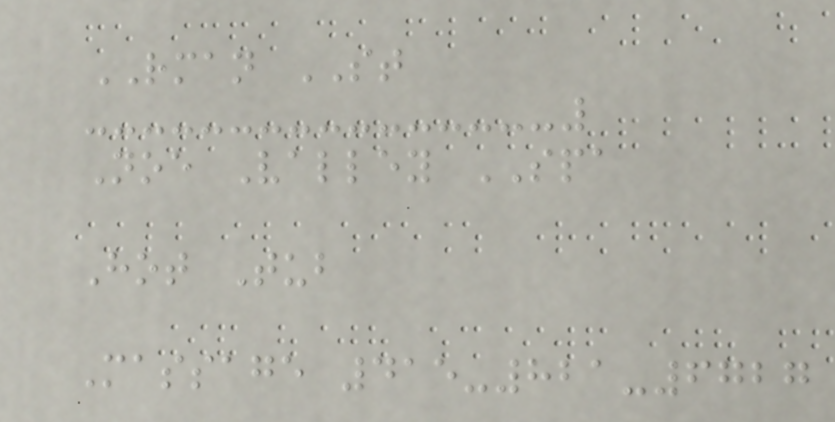RMAN ST
Noe Valley SPA
Hot Tub
Massage 415-821-6727
